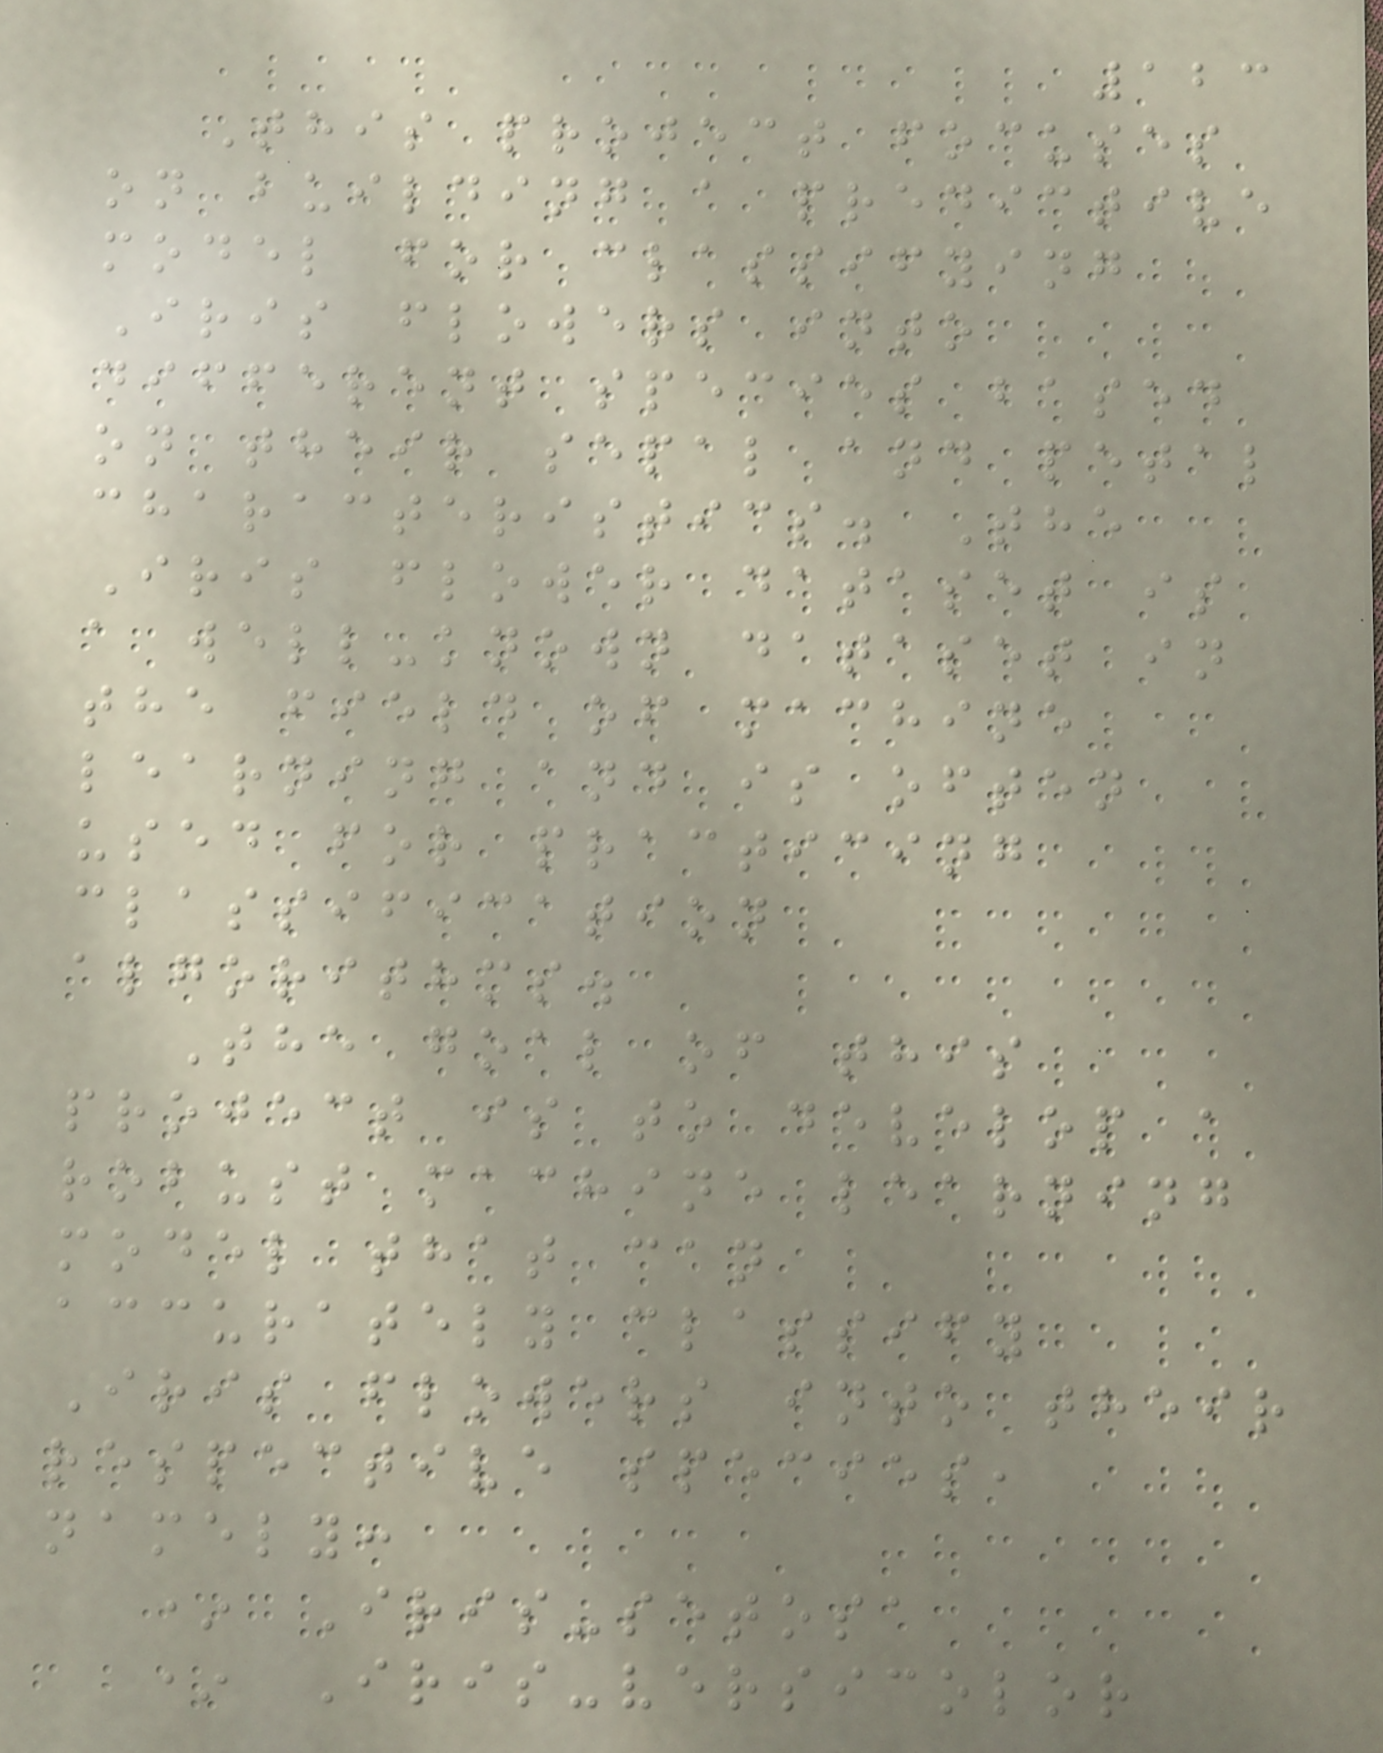123
This project focuses
on building a predictive
model for classifying
Iris flowers into
different species based
on their sepal and petal
characteristics. The
Iris flower dataset is
a well-known dataset in
the field of machine
learning and is often
used for practicing
classification
algorithms.
The goal of this
project is to develop a
robust machine learning
model that can
accurately classify
Iris flowers into their
respective species,
namely:
* Iris-setosa
* Iris-versicolor
